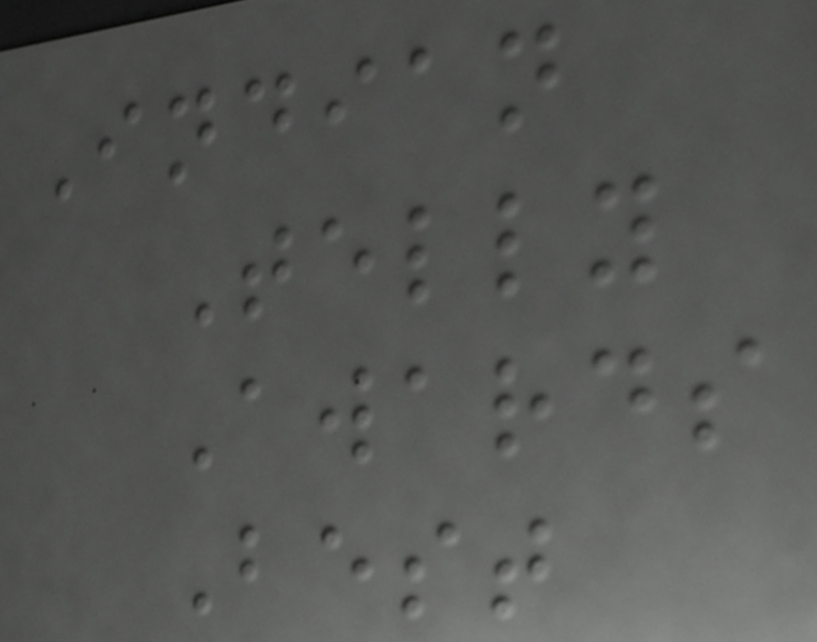Indian
Telly
Awards
Best
